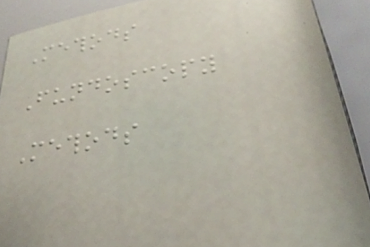Methods
Fundoscopy
Methods
